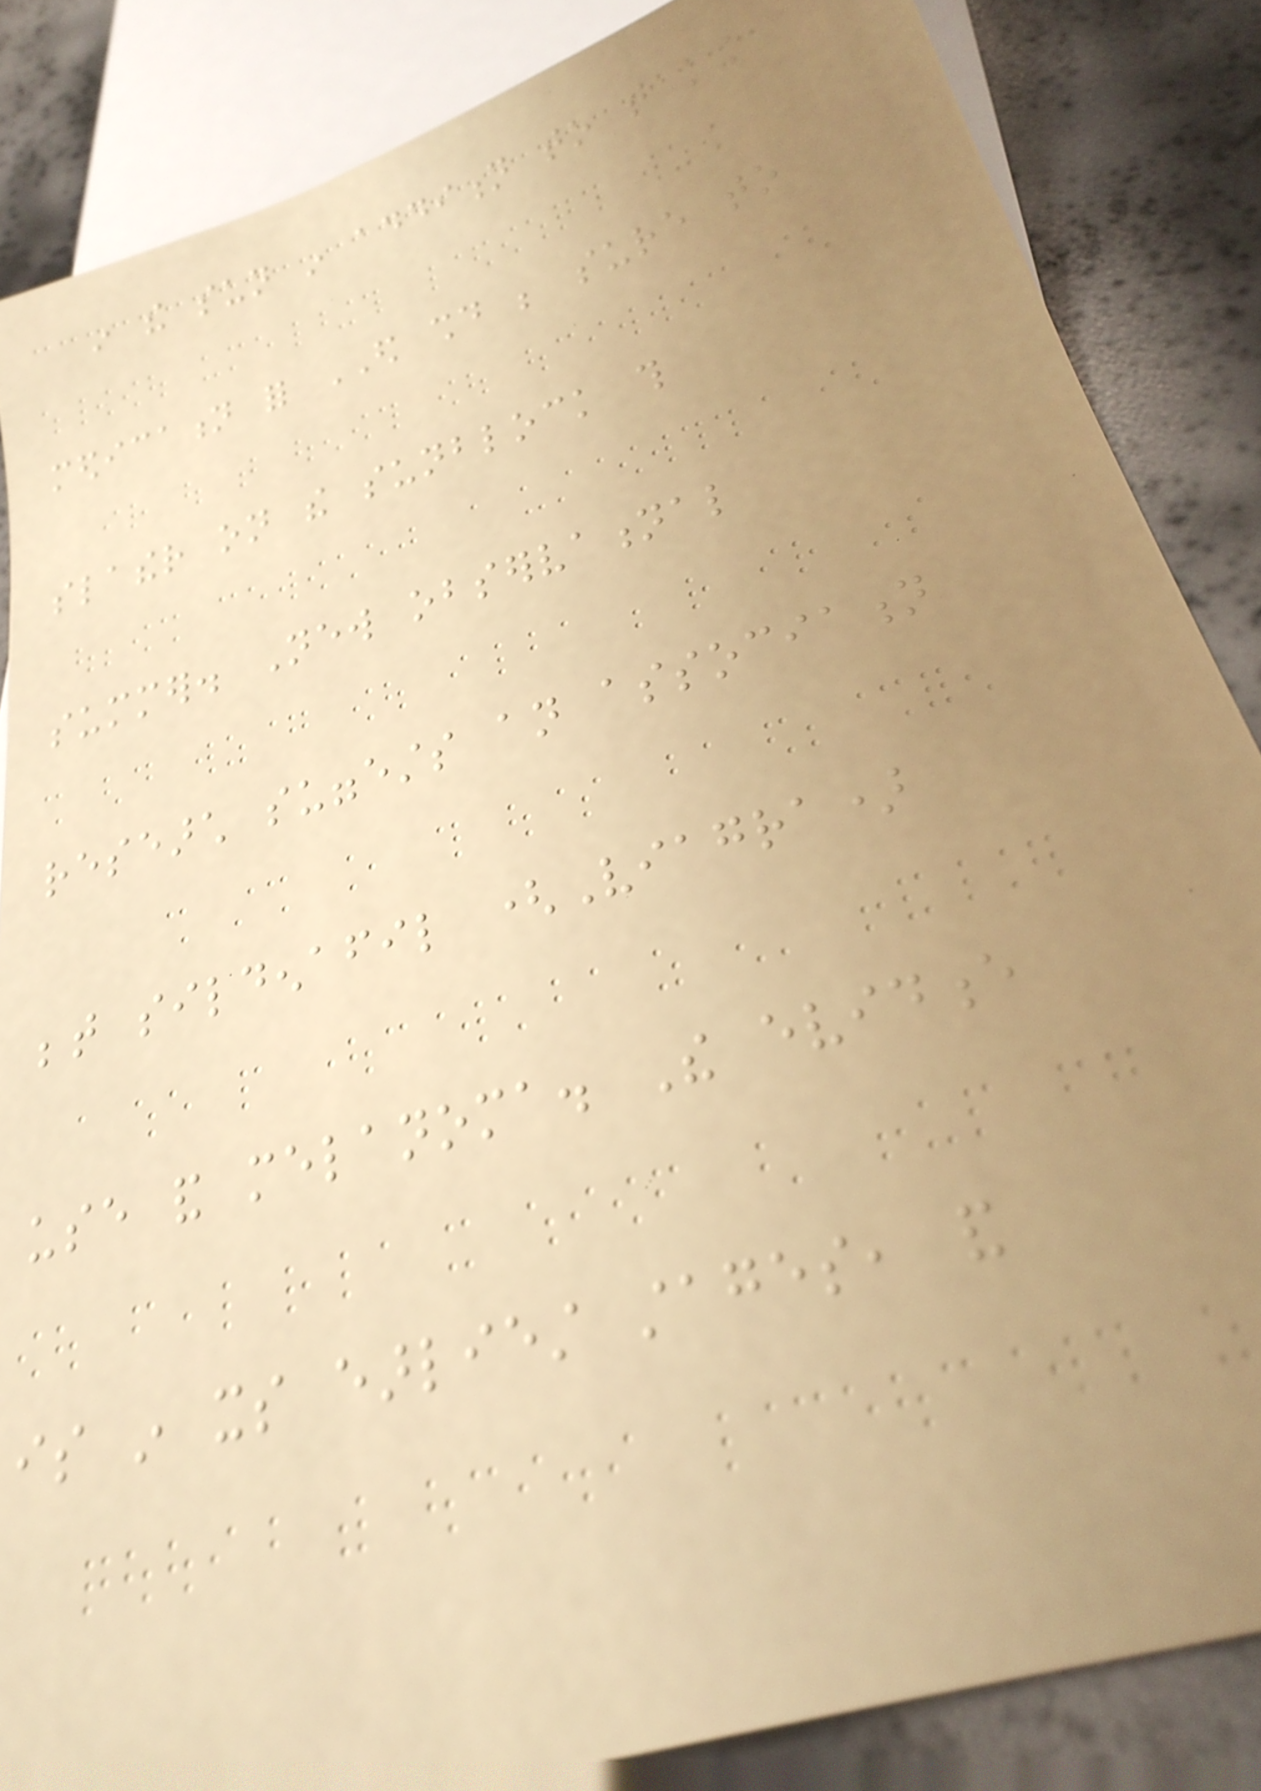in the sun in addition to taking
medication for ED should be sure to
slather on the sunblock this
summer. New observational
research suggests an association
between sildenafil (Viagra)
use and melanoma. The evidence
is in its earliest stages, and
